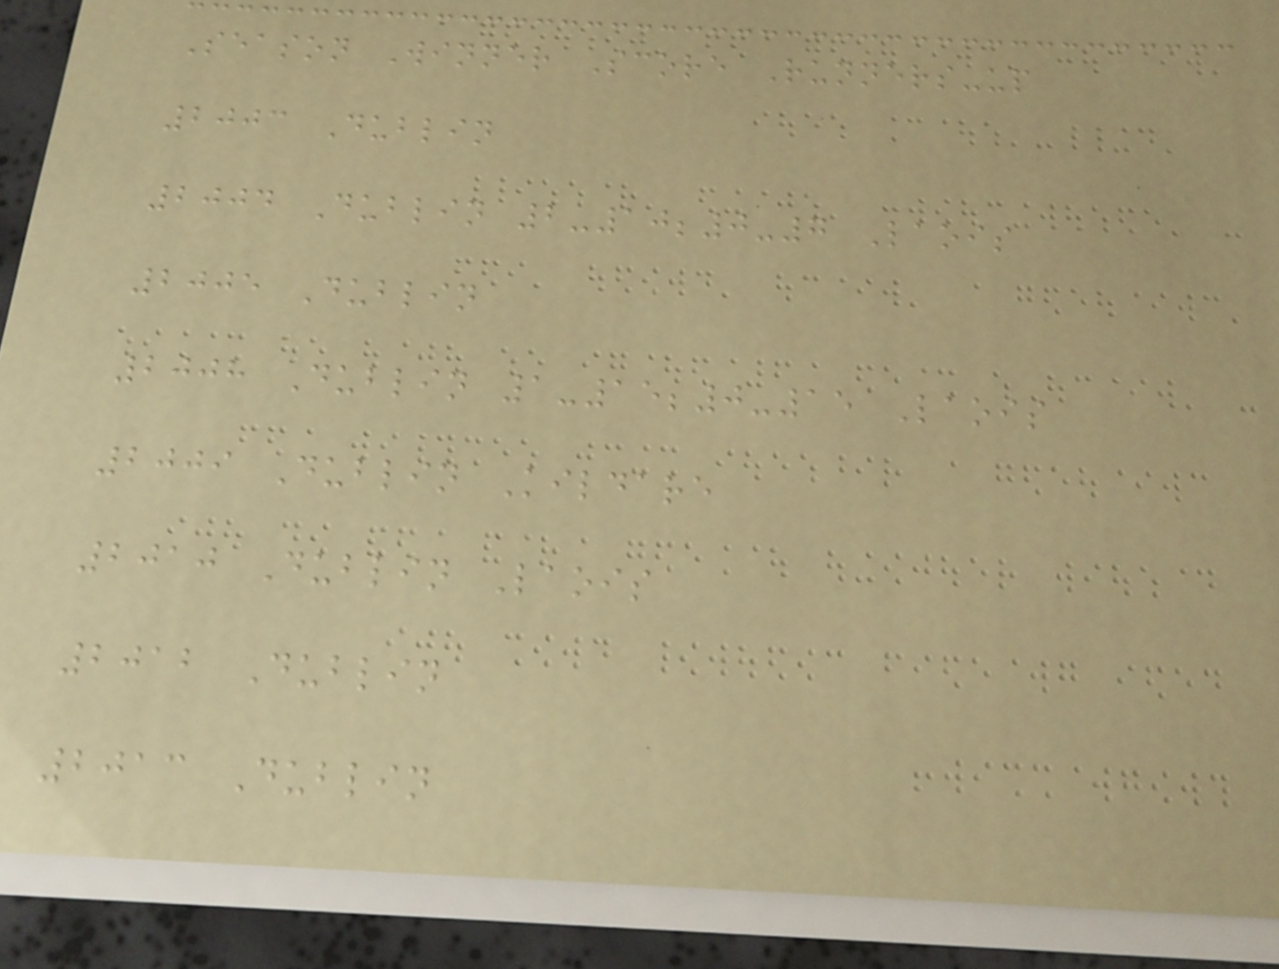Season Winner Score Runners-up
2003 Dublin
2004 Dublin 2-10;0-7 Laois
2005 Dublin
2008 Dublin 1-15;0-15 Laois
2009 Dublin Kildare
2010 Dublin Laois
2012 Dublin
2013 Dublin
